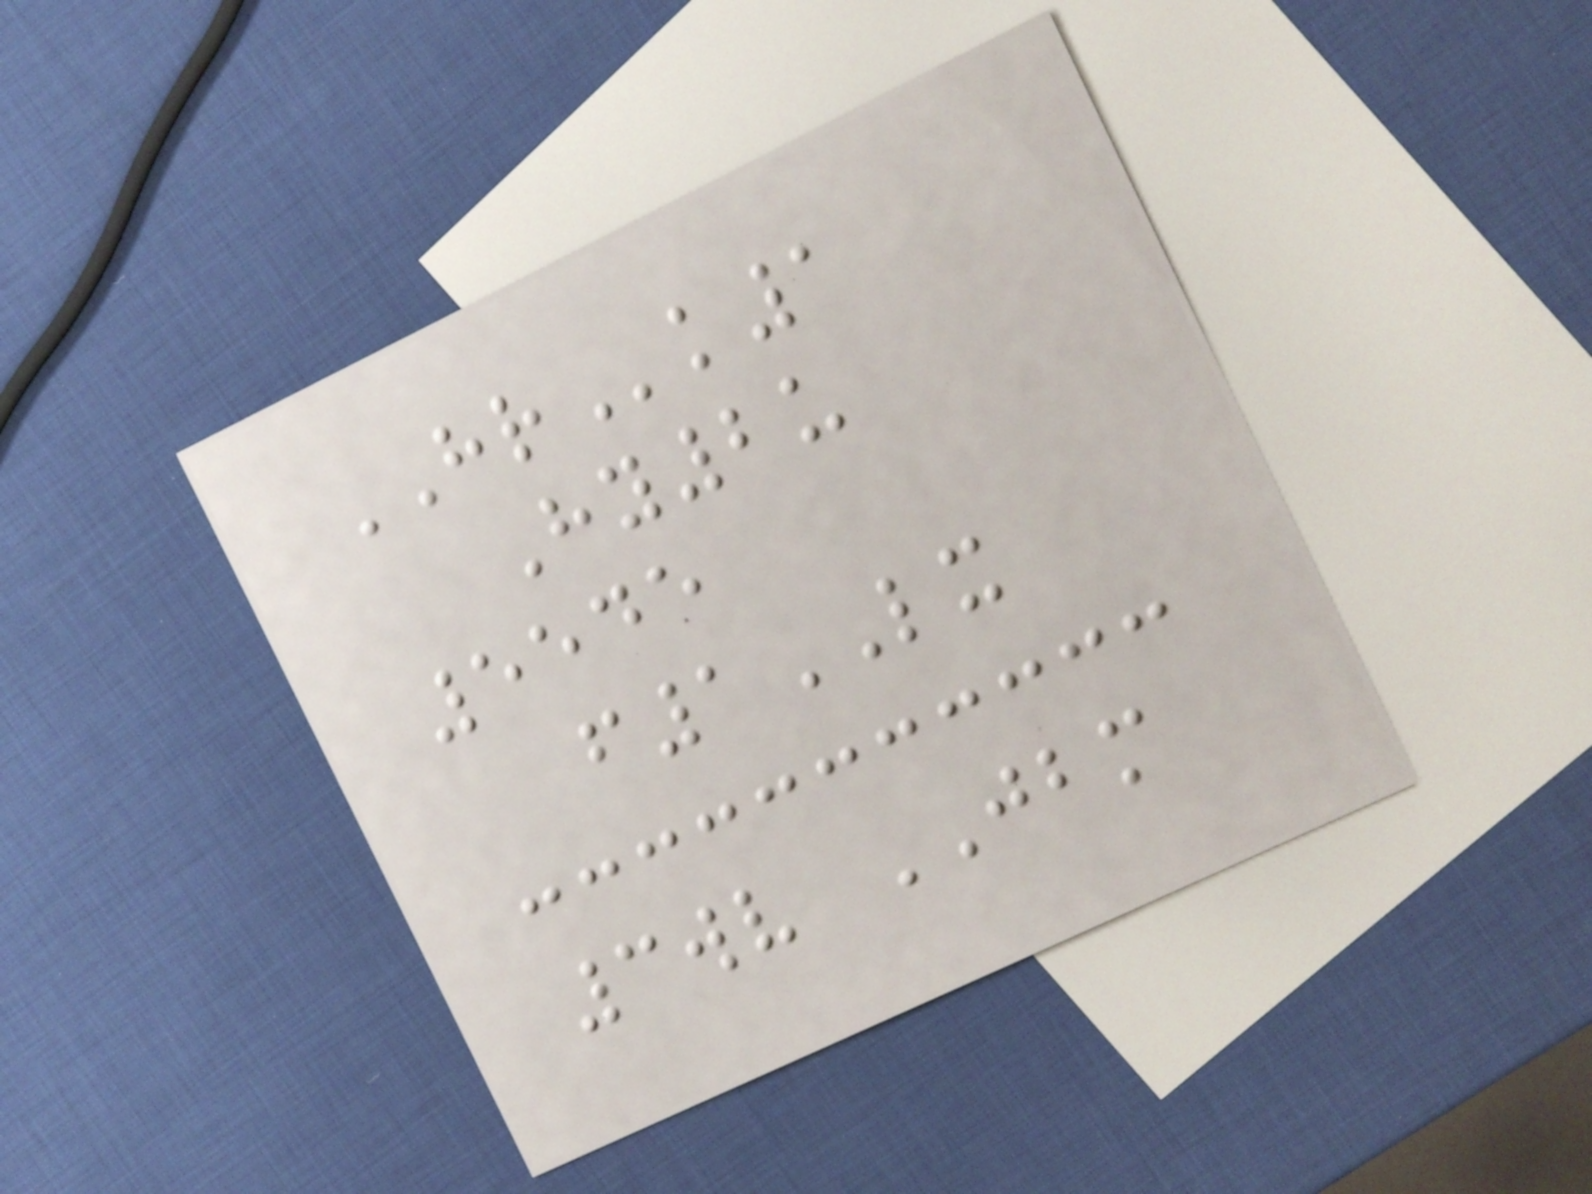HRk1
Hy2u
5545
f1LX
3wv JBM
